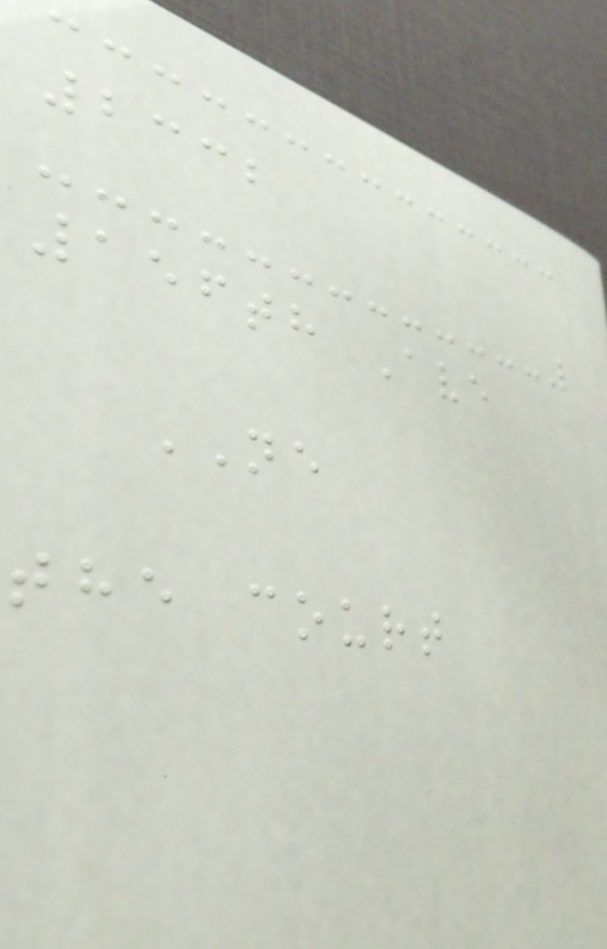2332
156th Ave
NE
the court
